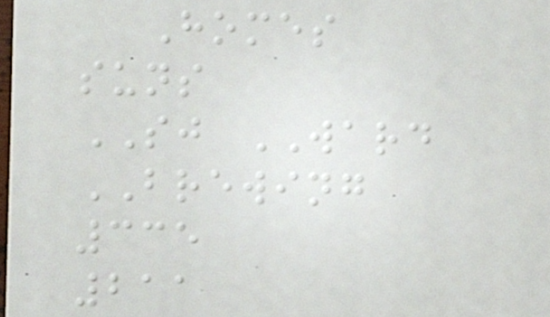Homes
suns
SJ WARD
BREWING
335
211
